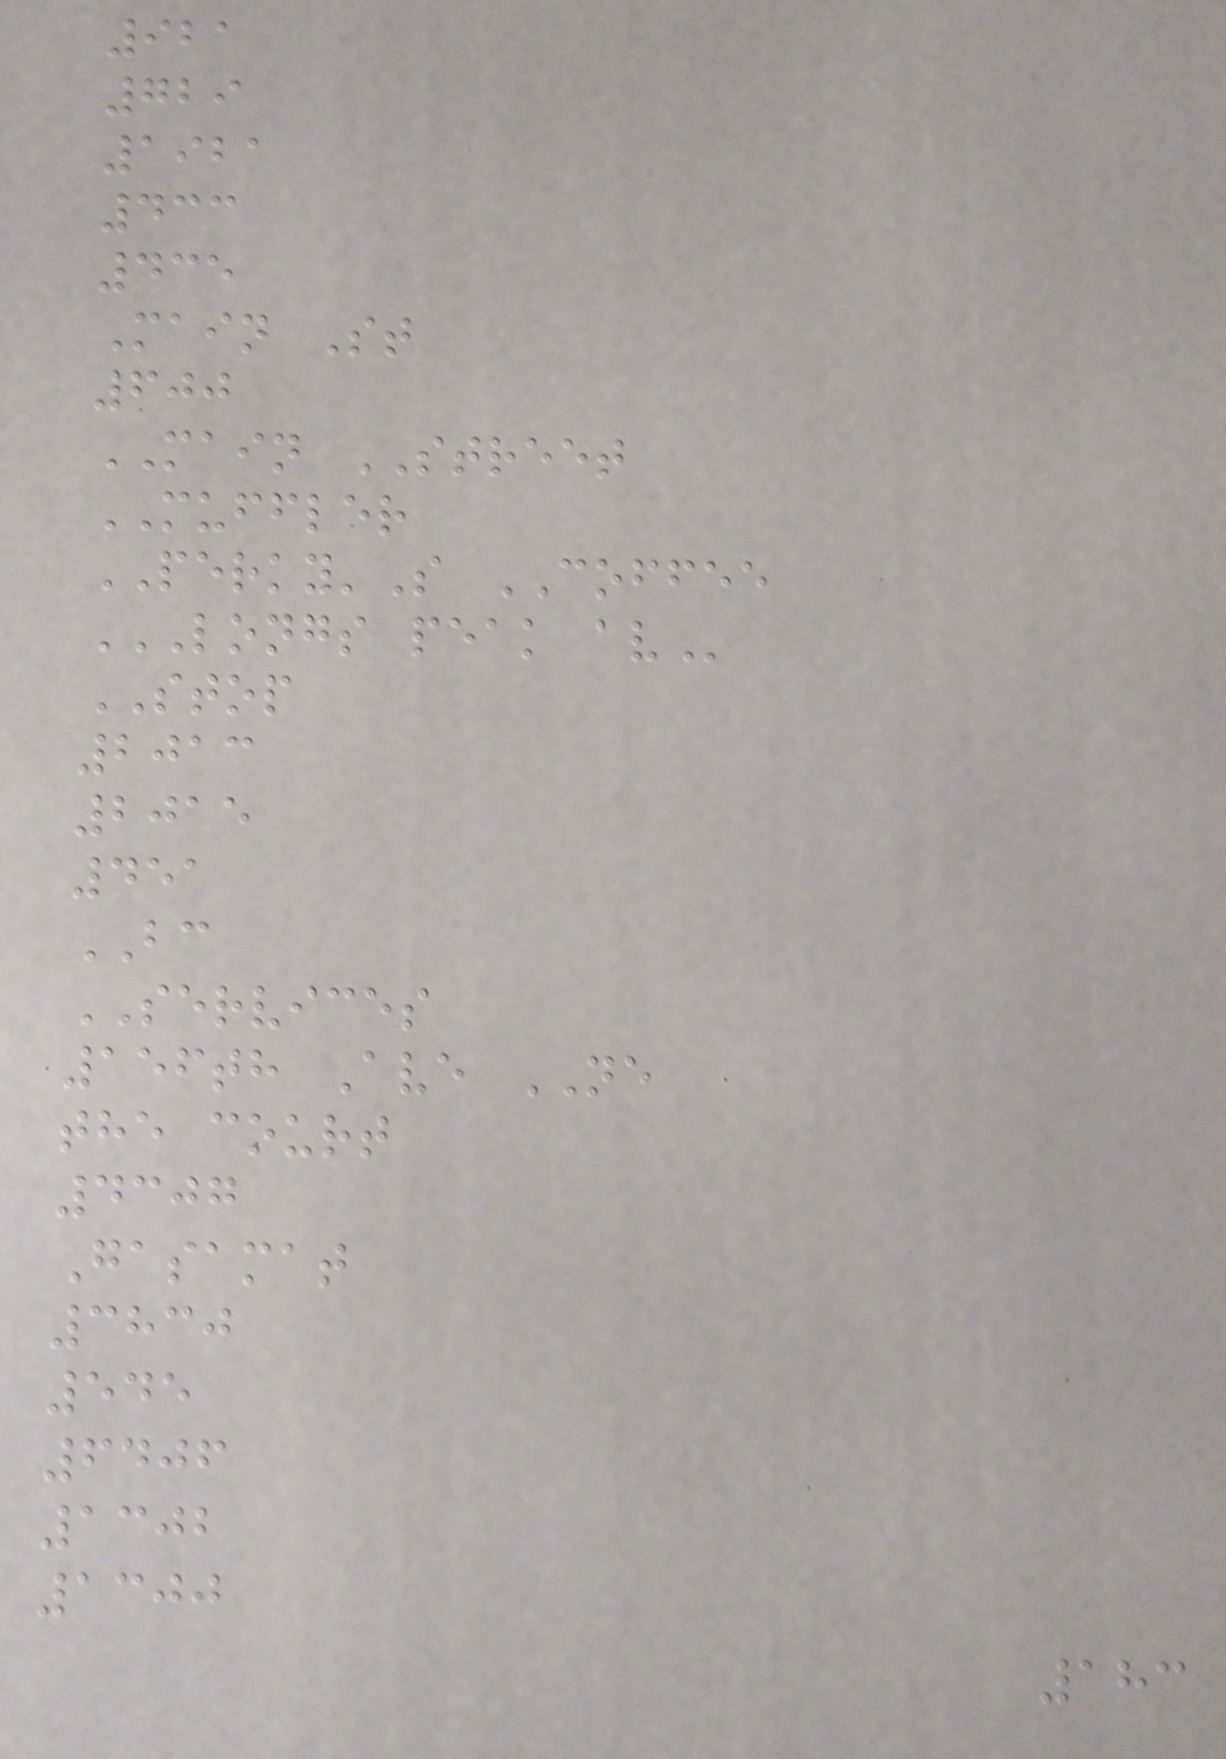921
729
1921
433
435
Main St
600
MAIN STREET
MUFFLER
PERKY'S COFFEE
LONGS PEAK AV
STOP
2013
2015
451
BC
SERVICES
156th Ave NE
the court
4307
Gasamat
3830
545
6406
1302
1300
183
